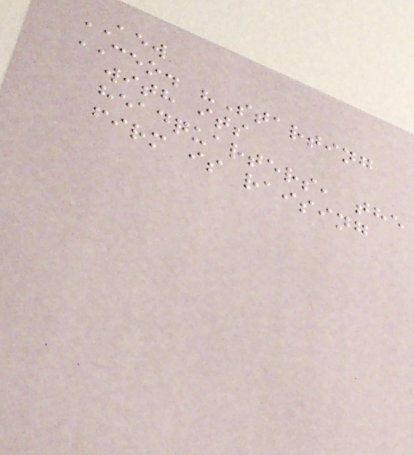AEW
CEO. "Starting
with its
headquarters, the
firm is raising
